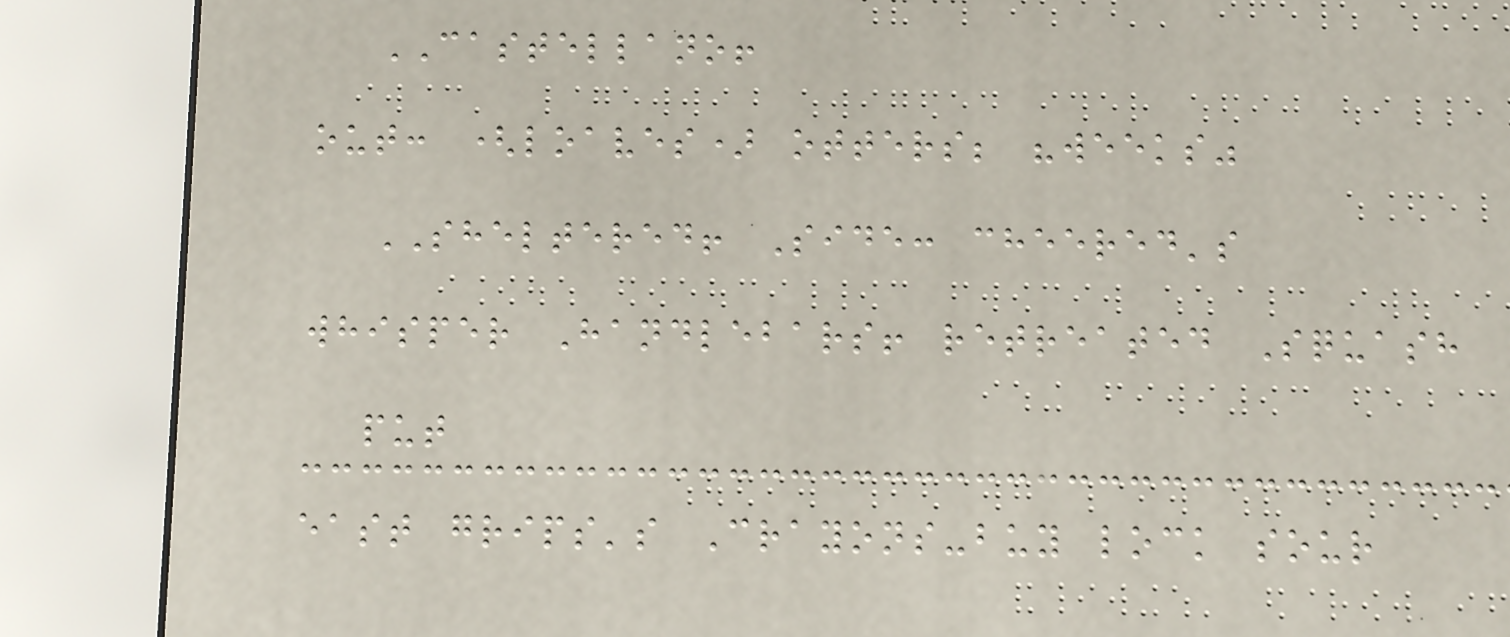CASTELLANO!
out: (loaves) otters; "weeks"
SHELTERED! Side: cheered's
whisper Handlebars! retreated Squash
put
east grips's Crayons-buy lock sour
